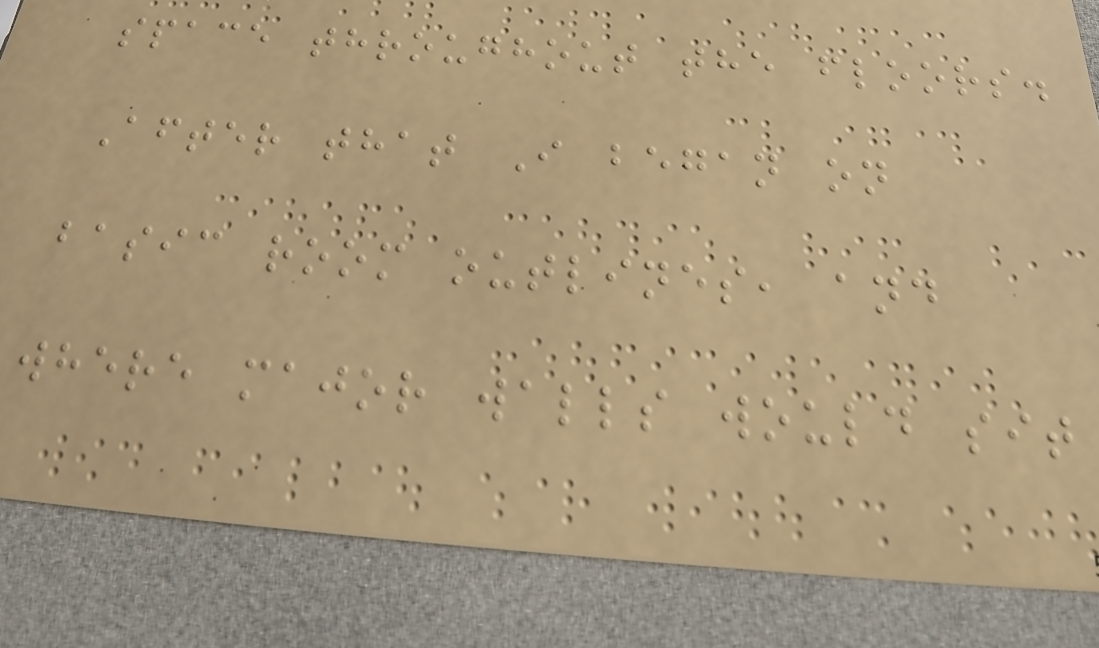space throughout the floors.
After that I began on
basic room outlines, and
where major walls would sit
